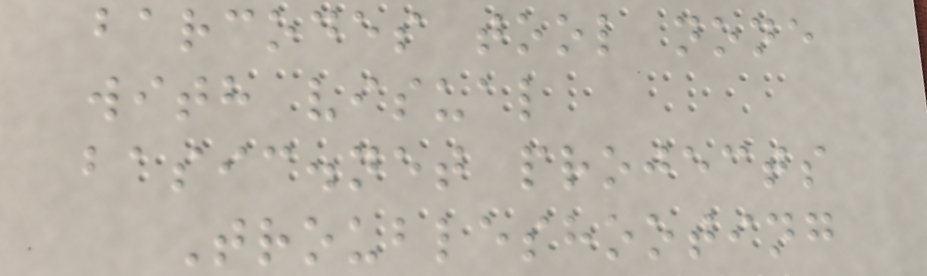barcodes tool none
with visual
basic.net projects
Troubleshooting
